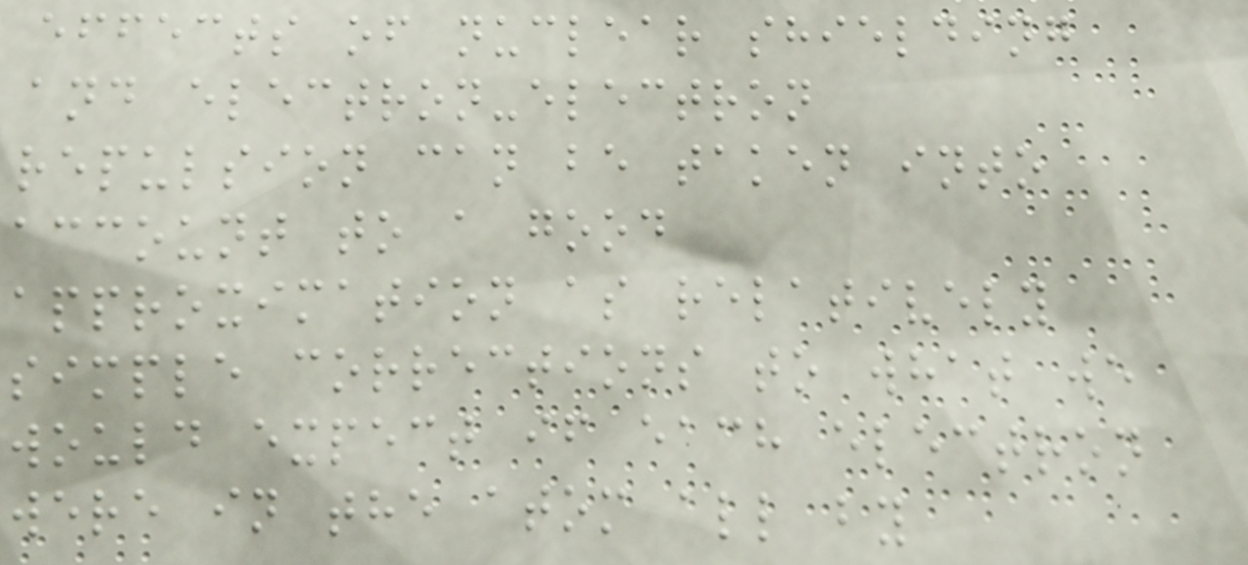effects of nuclear shielding
and electron-electron
repulsion can be taken into
account to a good
approximation as relatively
simple corrections to what we
would expect if each electron
were in the atom all by
